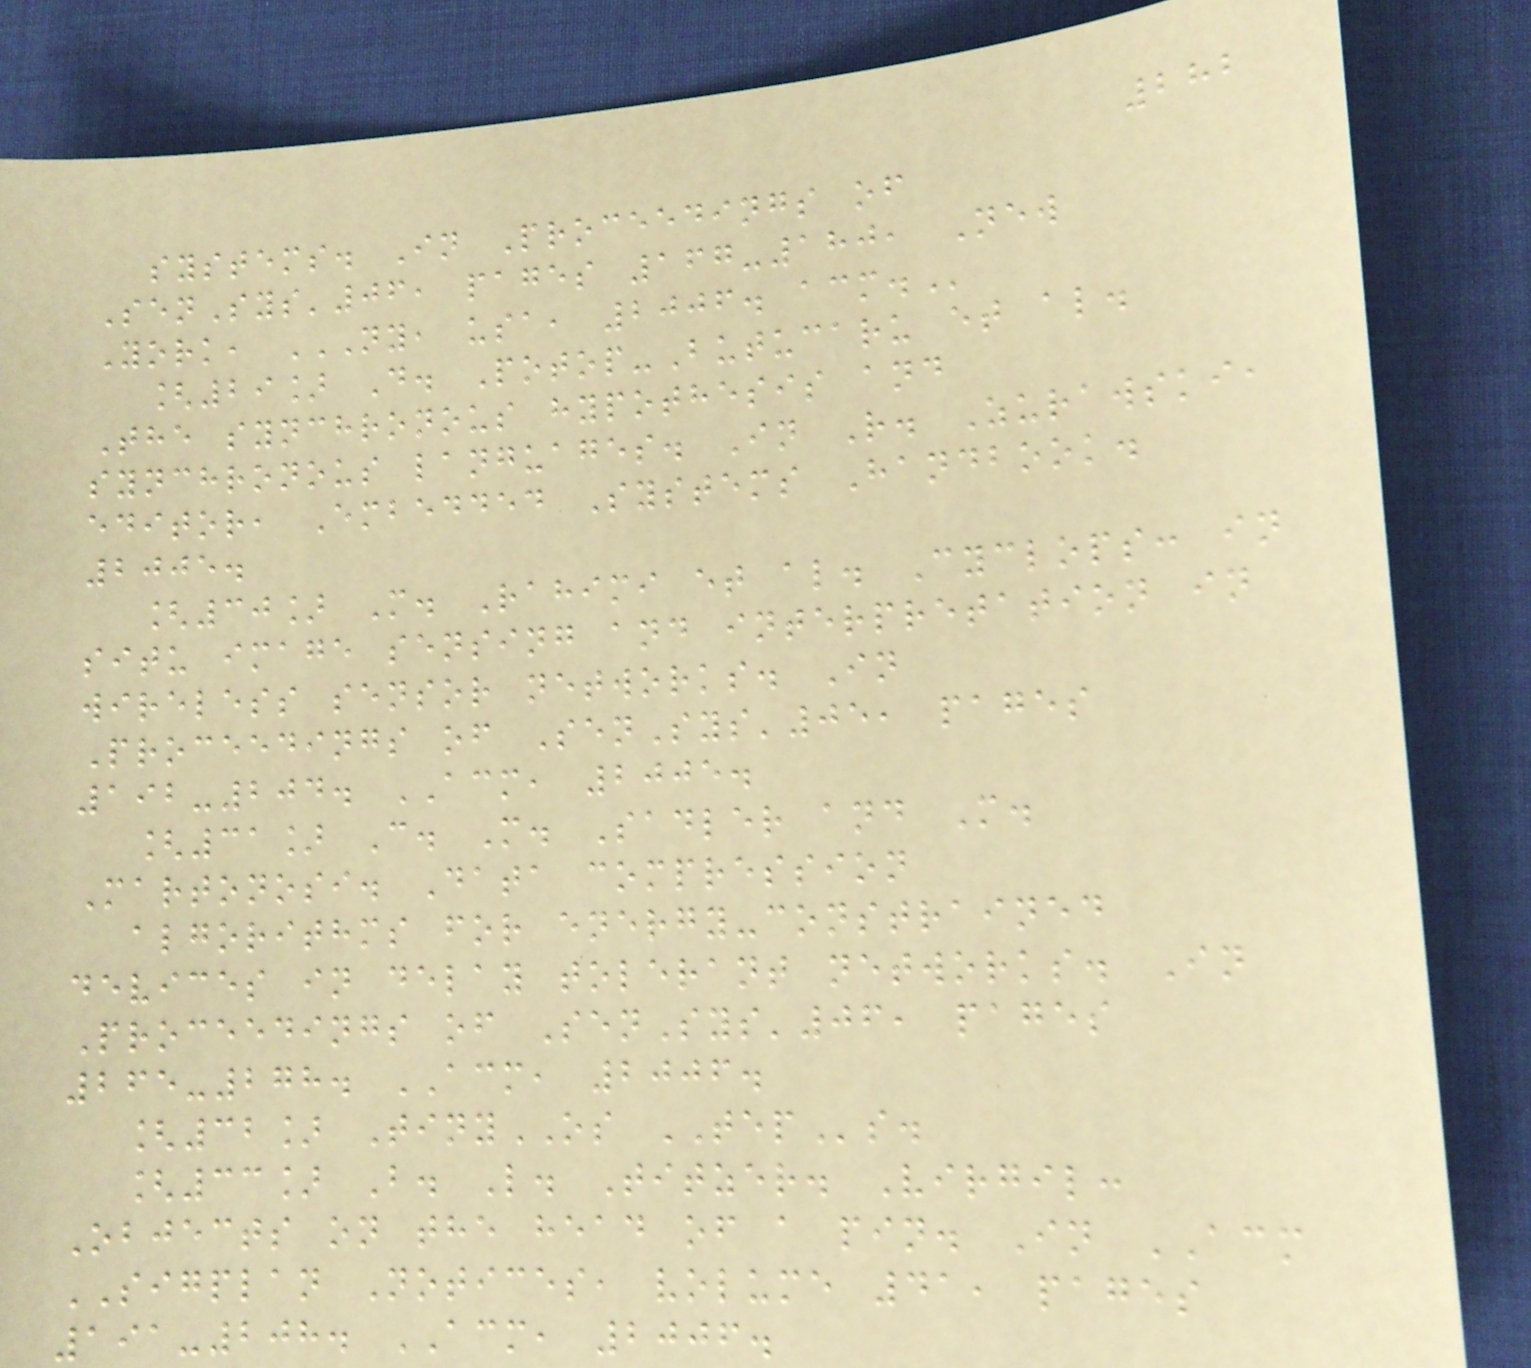282
systems. In Proceedings of
SenSys'06, pages 167-180, New
York, NY, USA, 2006. ACM.
[29] D. Potop-Butucaru et al.
The synchronous hypothesis and
synchronous languages. In R. Zurawski,
editor, Embedded Systems Handbook.
2005.
[30] M. Rahimi et al. Cyclops: in
situ image sensing and interpretation in
wireless sensor networks. In
Proceedings of SenSys'05, pages
192-204. ACM, 2005.
[31] C. M. Sadler and M.
Martonosi. Data compression
algorithms for energy-constrained
devices in delay tolerant networks. In
Proceedings of SenSys'06, pages
265-278. ACM, 2006.
[32] TinyOS TEPs.
[33] B. L. Titzer. Virgil:
Objects on the head of a pin. In ACM
SIGPLAN Notices, volume 41, pages
191-208. ACM, 2006.
